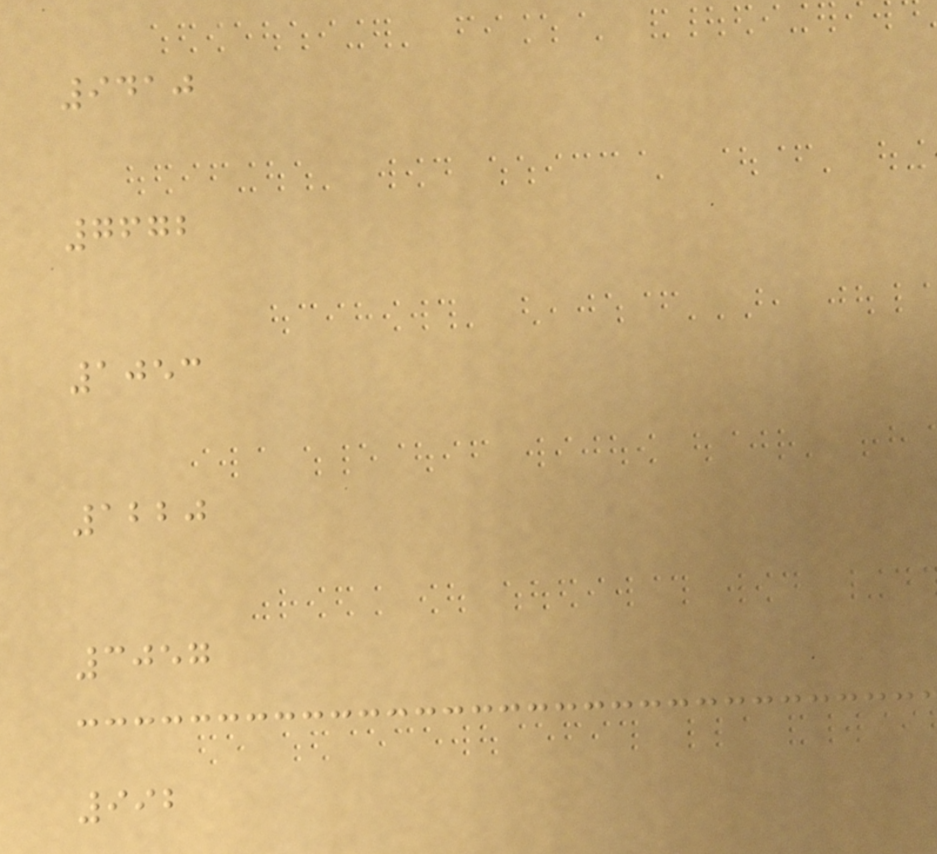9410
7672
1053
1220
3057
992
